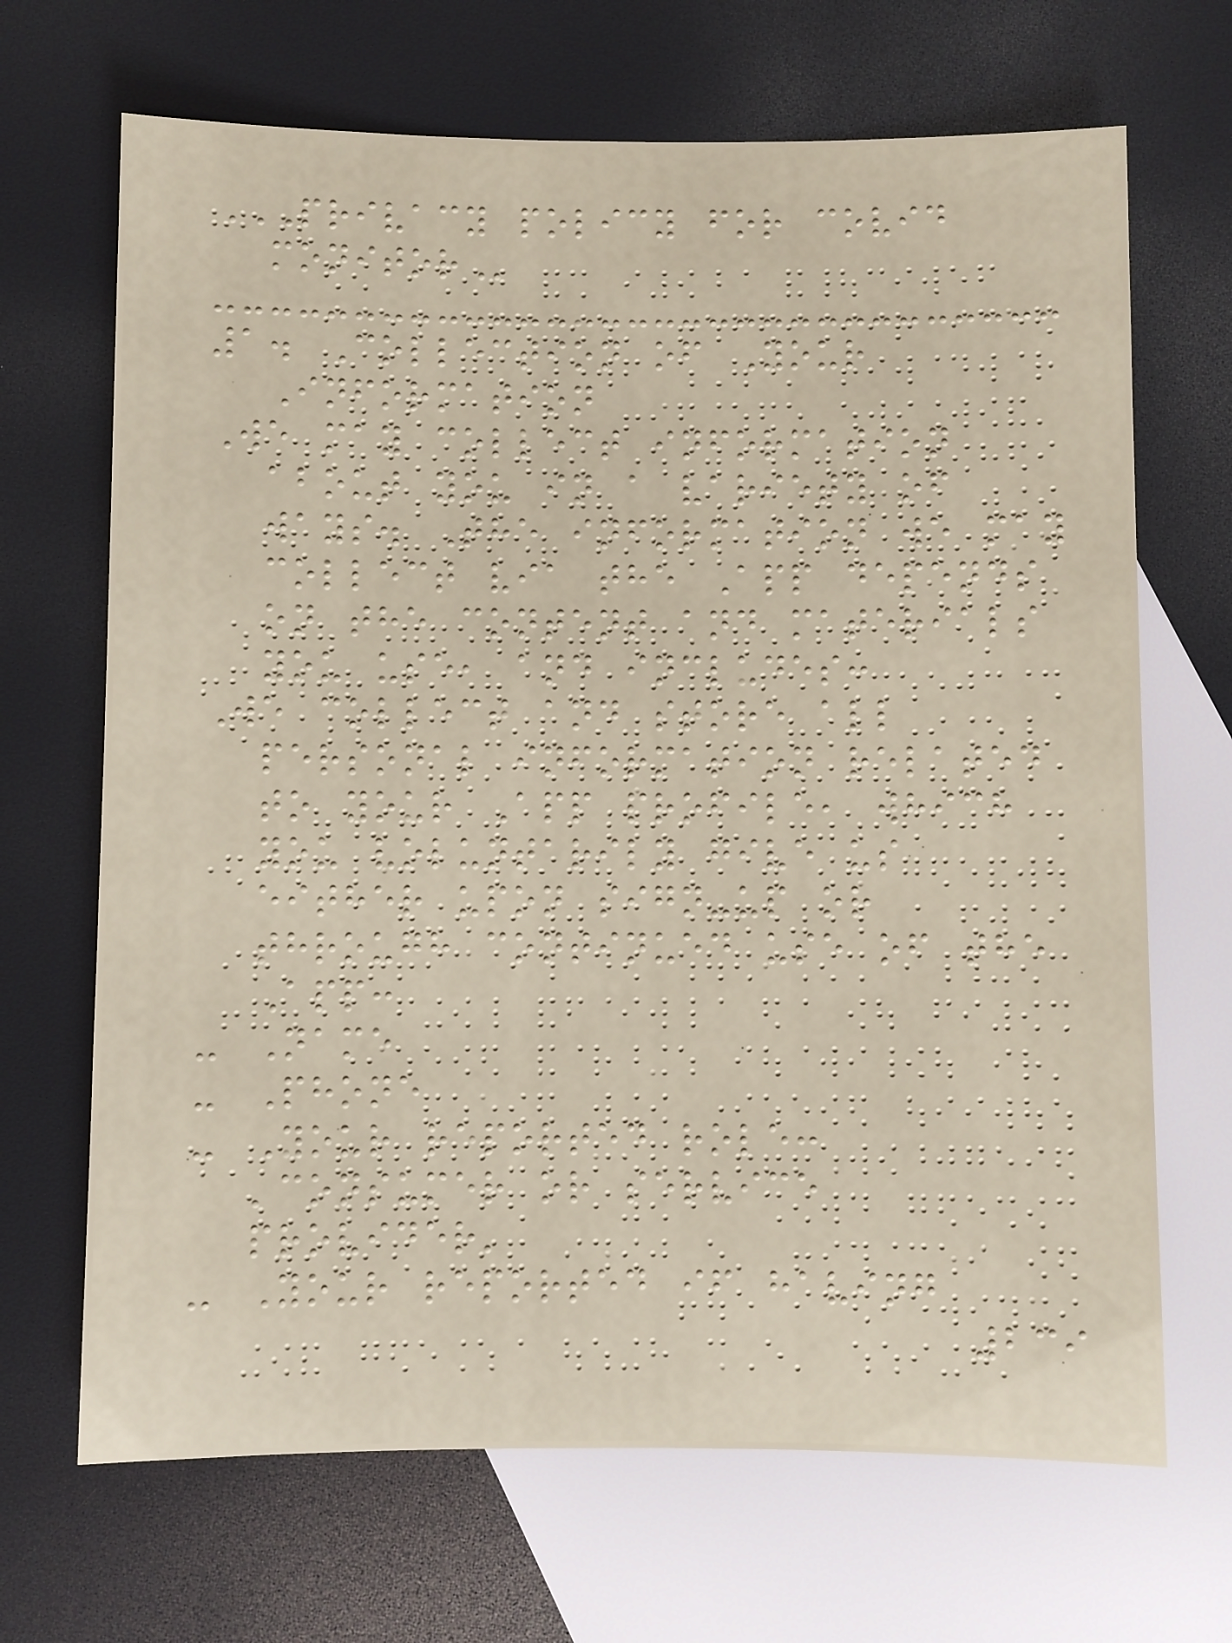PRIVACY POLICY FOR COVID
MONITOR
1. Collection of Your
Information
We may collect information
about you in a variety of
ways. The information we may
collect via the App depends
on the content and materials
you use, and includes:
We collect and store all
personal information related
to your App profile, which
you voluntarily give us
either upon sign-up or
through continued use of the
App:
- Name
- Phone
- Your reported role:
'consumer or service
provider'
- Your reported if having
239
